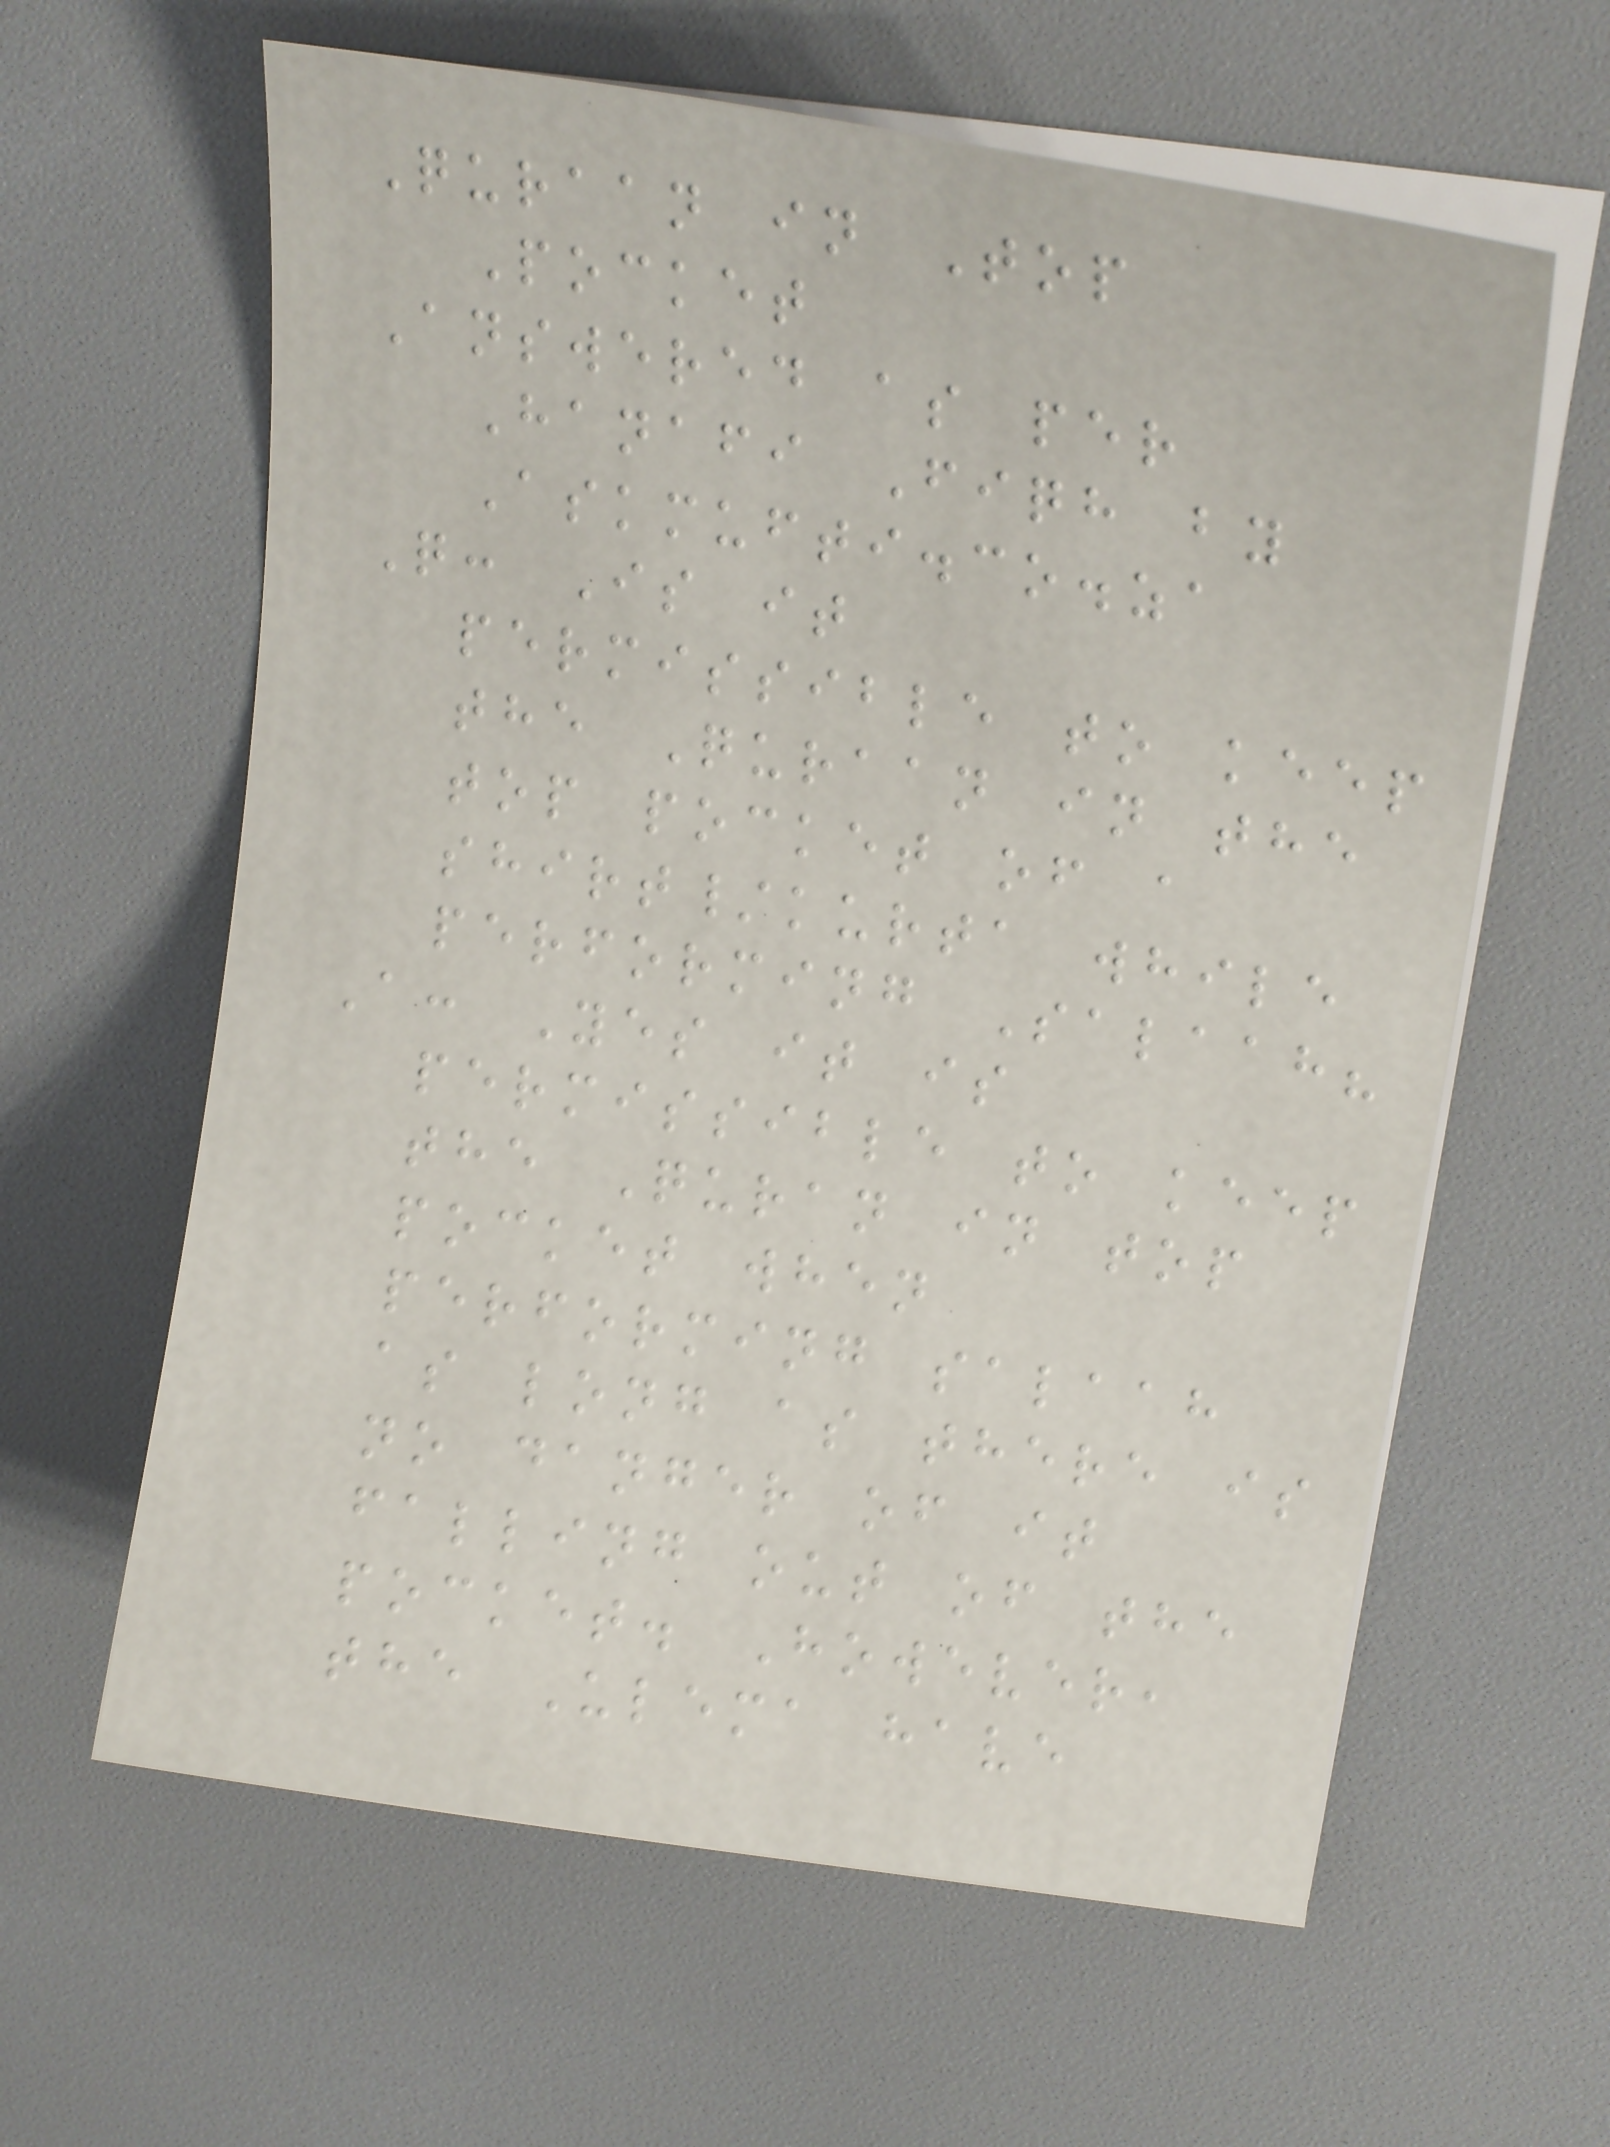Quraan in Top
Pocket
Answered as per
Hanafi Fiqh by
Askmufti.co.za
Q: Is it
permissible to keep
the Quraan in the
top pocket of a
shirt/kurta while
performing Salaah?
A: Yes it is
permissible to keep
the Quran in top
pocket when
performing salaah
as long as there is
no danger of it
falling out of the
pocket. However,
the Ulema have
